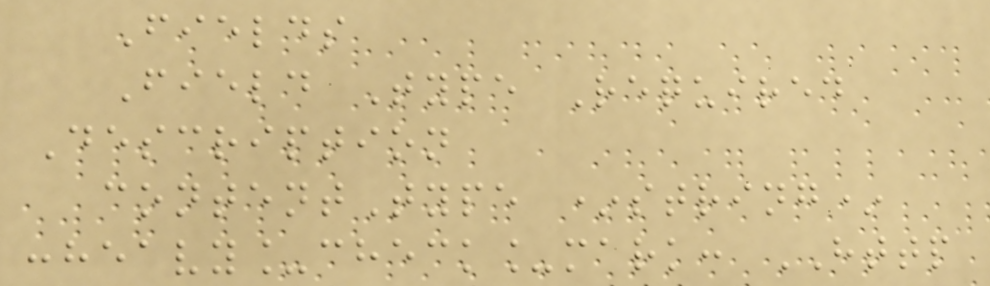Fields
Field Type Required
Description
contentType *string*
:heavy_check_mark: HTTP
